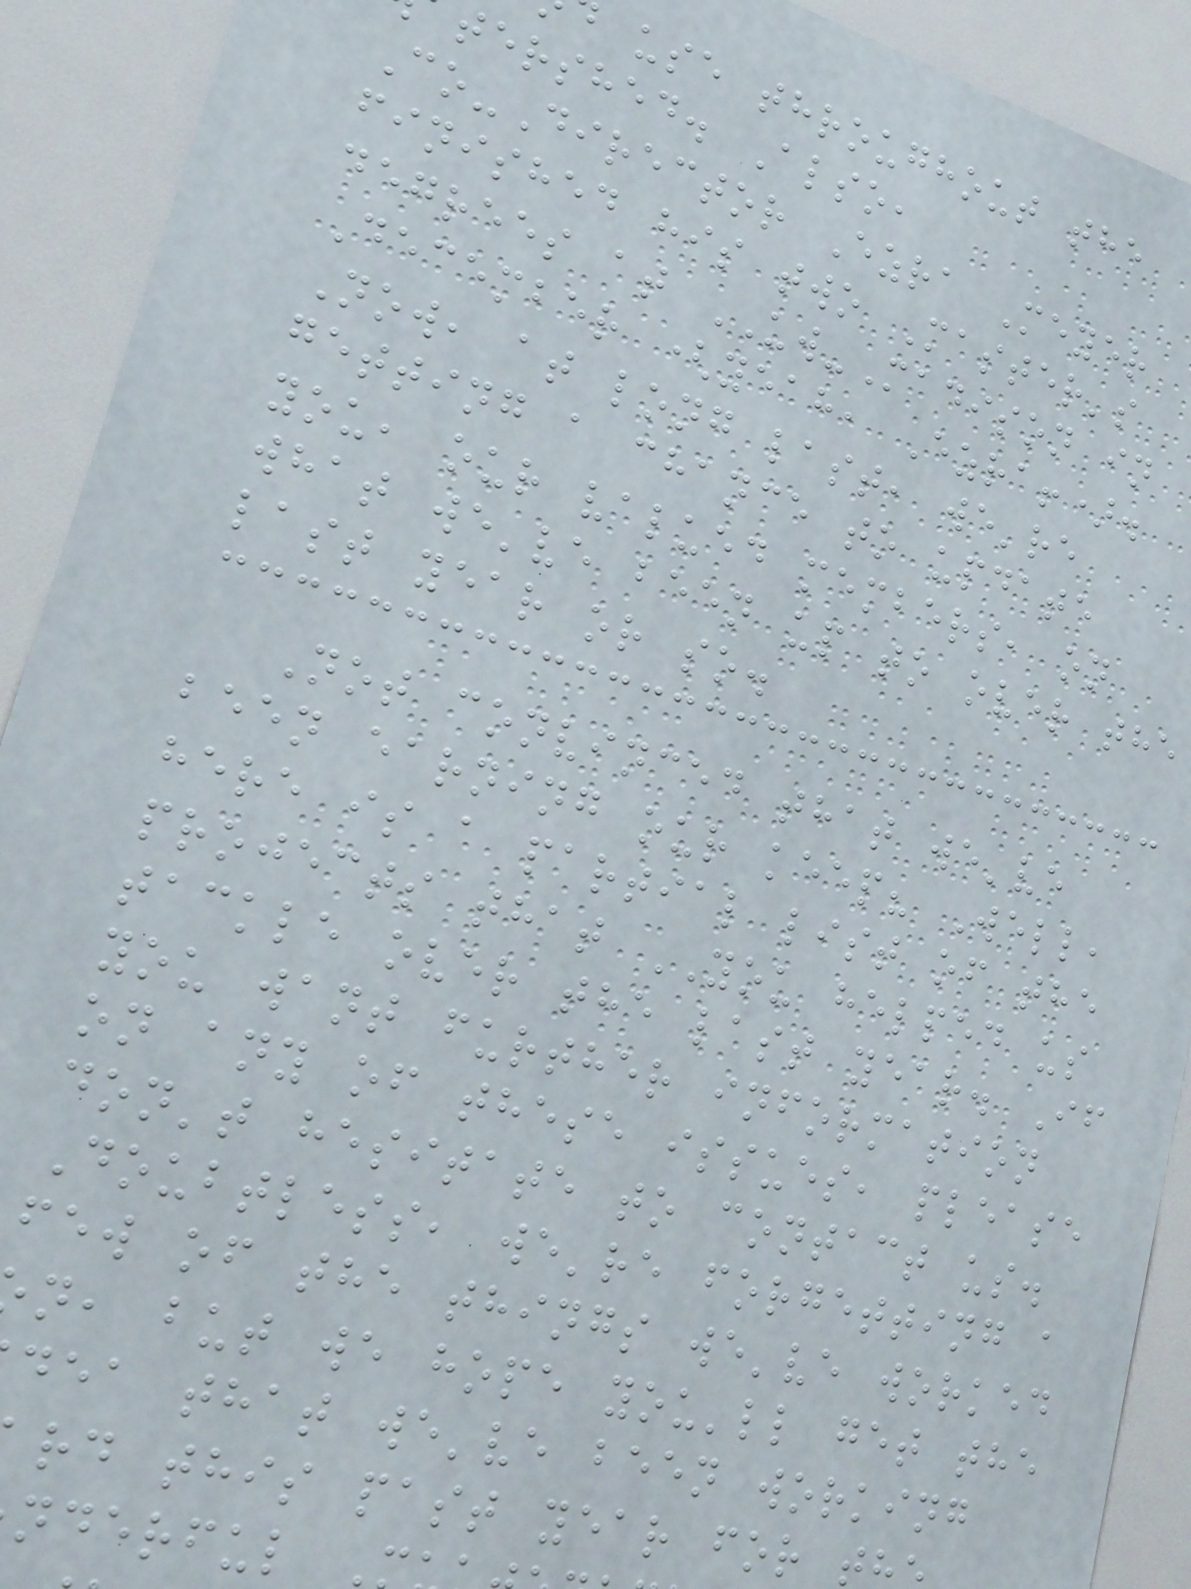use throughout the
tershed. Also,
Co-Director Ezra Meyer
finished his two Master's
degrees at UW-Madison in
December (yeah, Ezra!).
Now, at long last, we're
getting a chance to update
you, our valued members, on
what we've been up to over the
last year or so.
Not convinced that we've
been earning our keep? Well,
here is a partial list of the
projects that YOU helped us
tackle over the last year. If
you want further information
on any of these issues, please
don't hesitate to contact us.
Doubtless, we're forgetting a
few of the things we've worked
n, but we hope you'll get the
dea that we've been working
rd this past year for t
nderful
